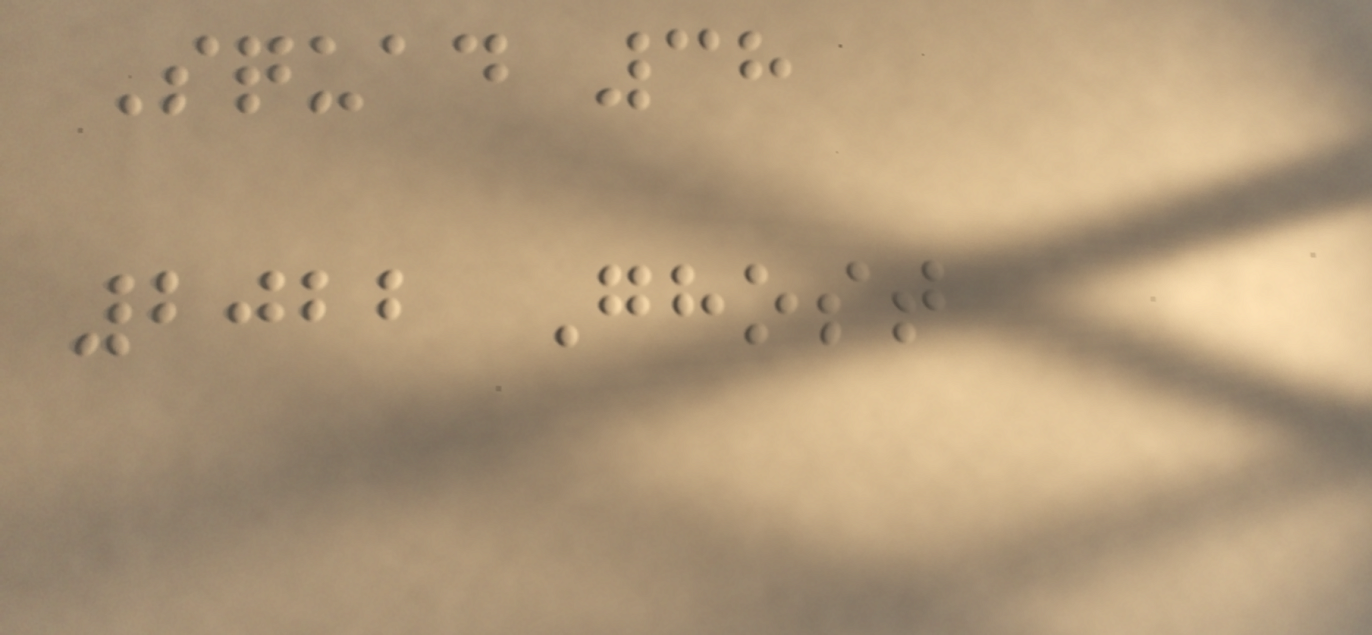Squad 38
2022 Ghost
